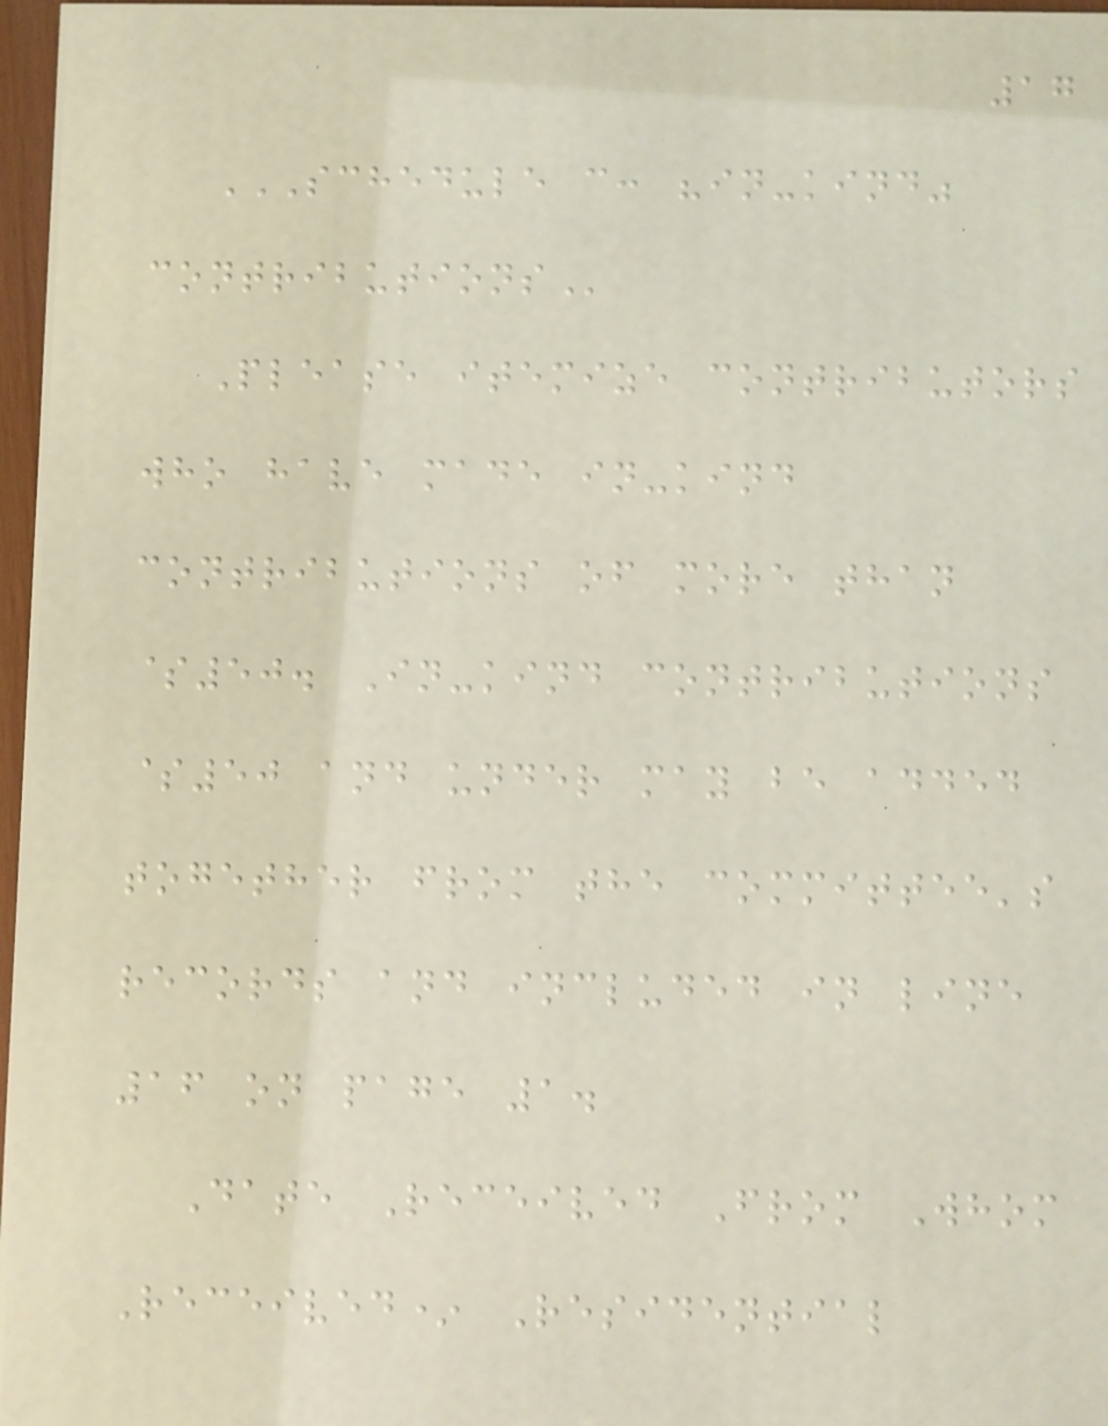17
SCHEDULE C: "IN-KIND"
CONTRIBUTIONS
Please itemize contributors
who have made in-kind
contributions of more than
$50. In-kind contributions
$50 and under may be added
together from the committee's
records and included in line
16 on page 1.
Date Received From Whom
Received* Residential
